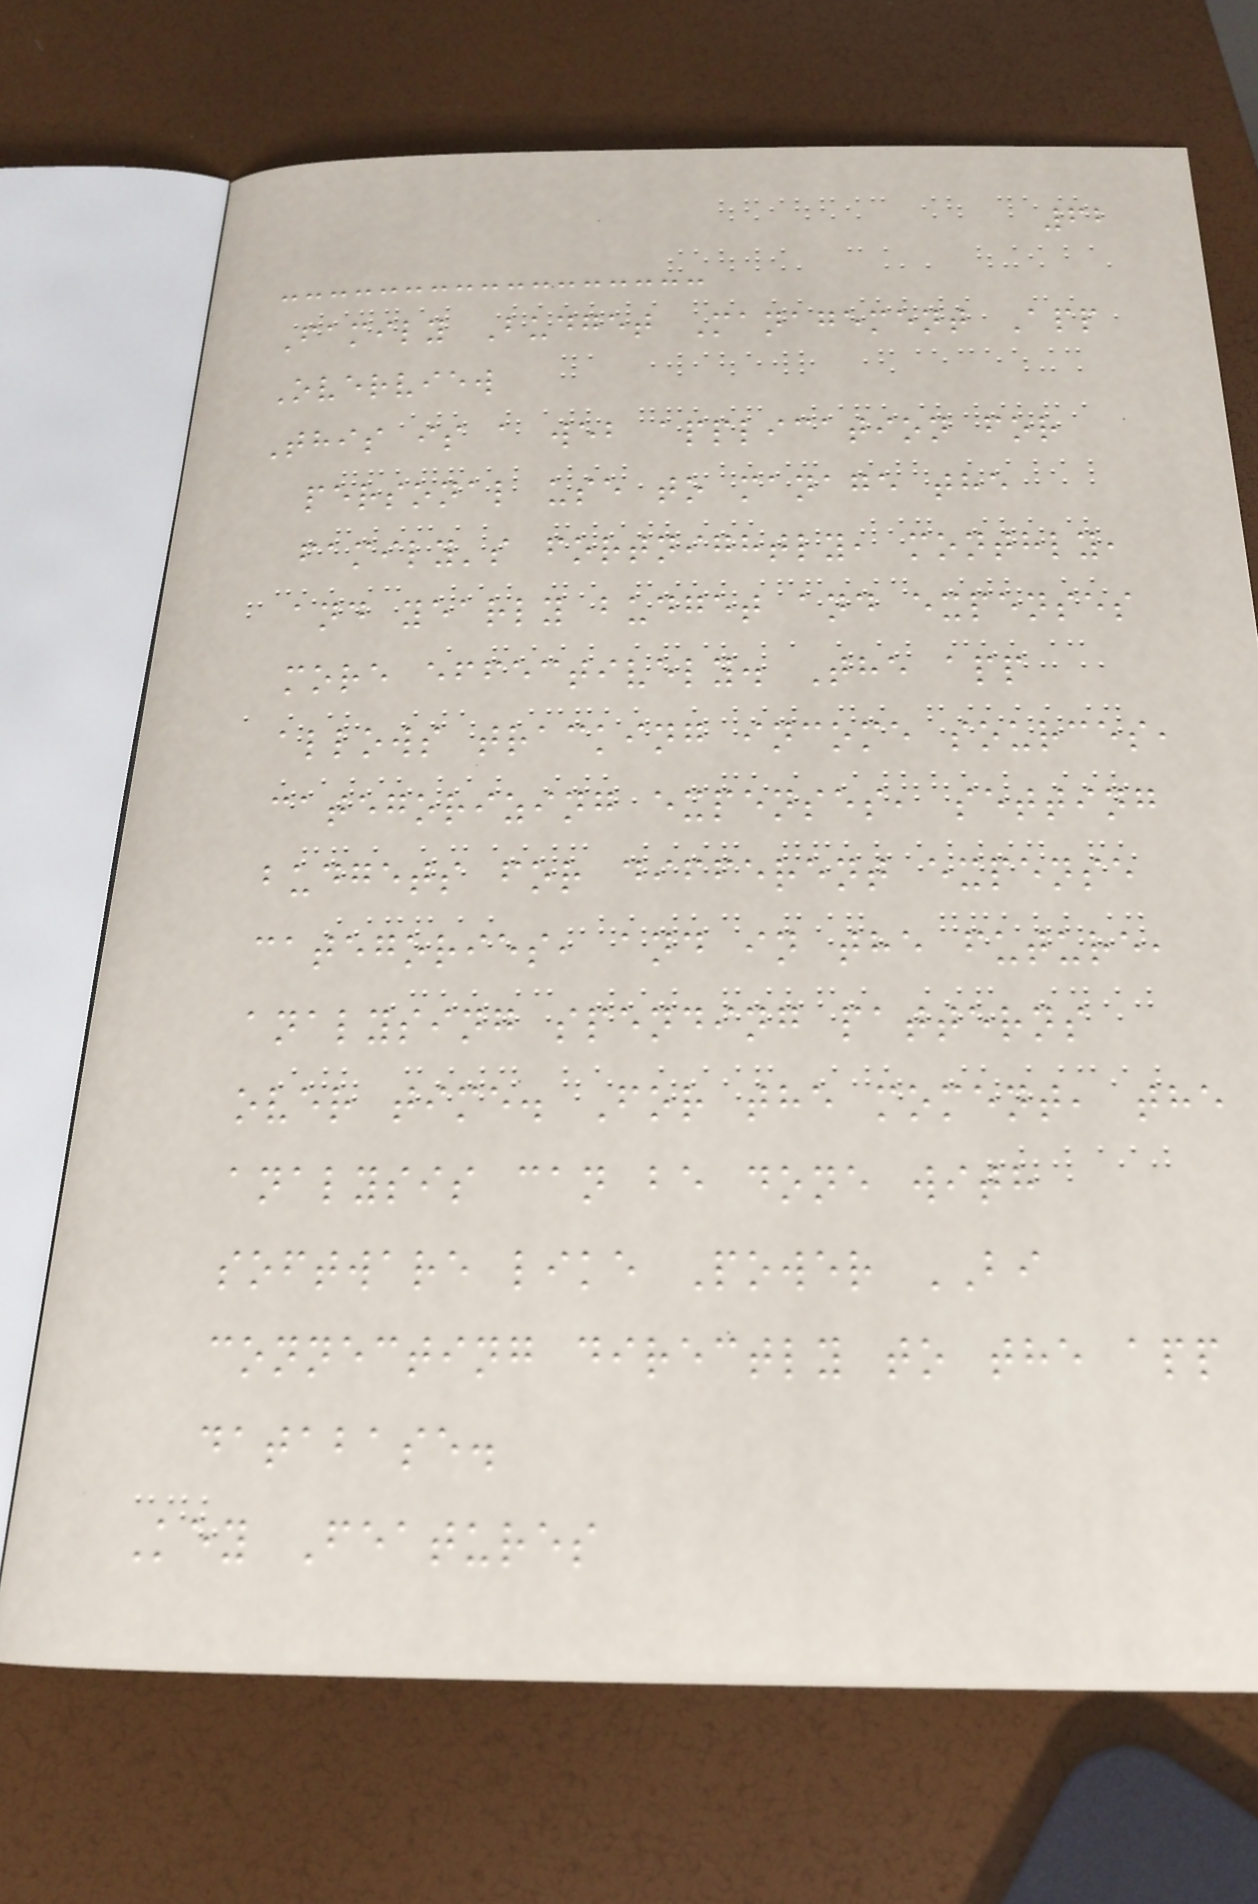62
Family Budget Management App
Overview
This is a web application for
personal use to manage the
family's fortnightly, monthly,
and yearly budget and expenses
more effectively. The app
allows tracking income sources,
categorizing expenses, setting
budgets for different expense
categories, and in the future,
analysing spending patterns
over time. For the moment, the
analysis can be done with
software like Power BI
connecting directly to the app
database.
Key Features
